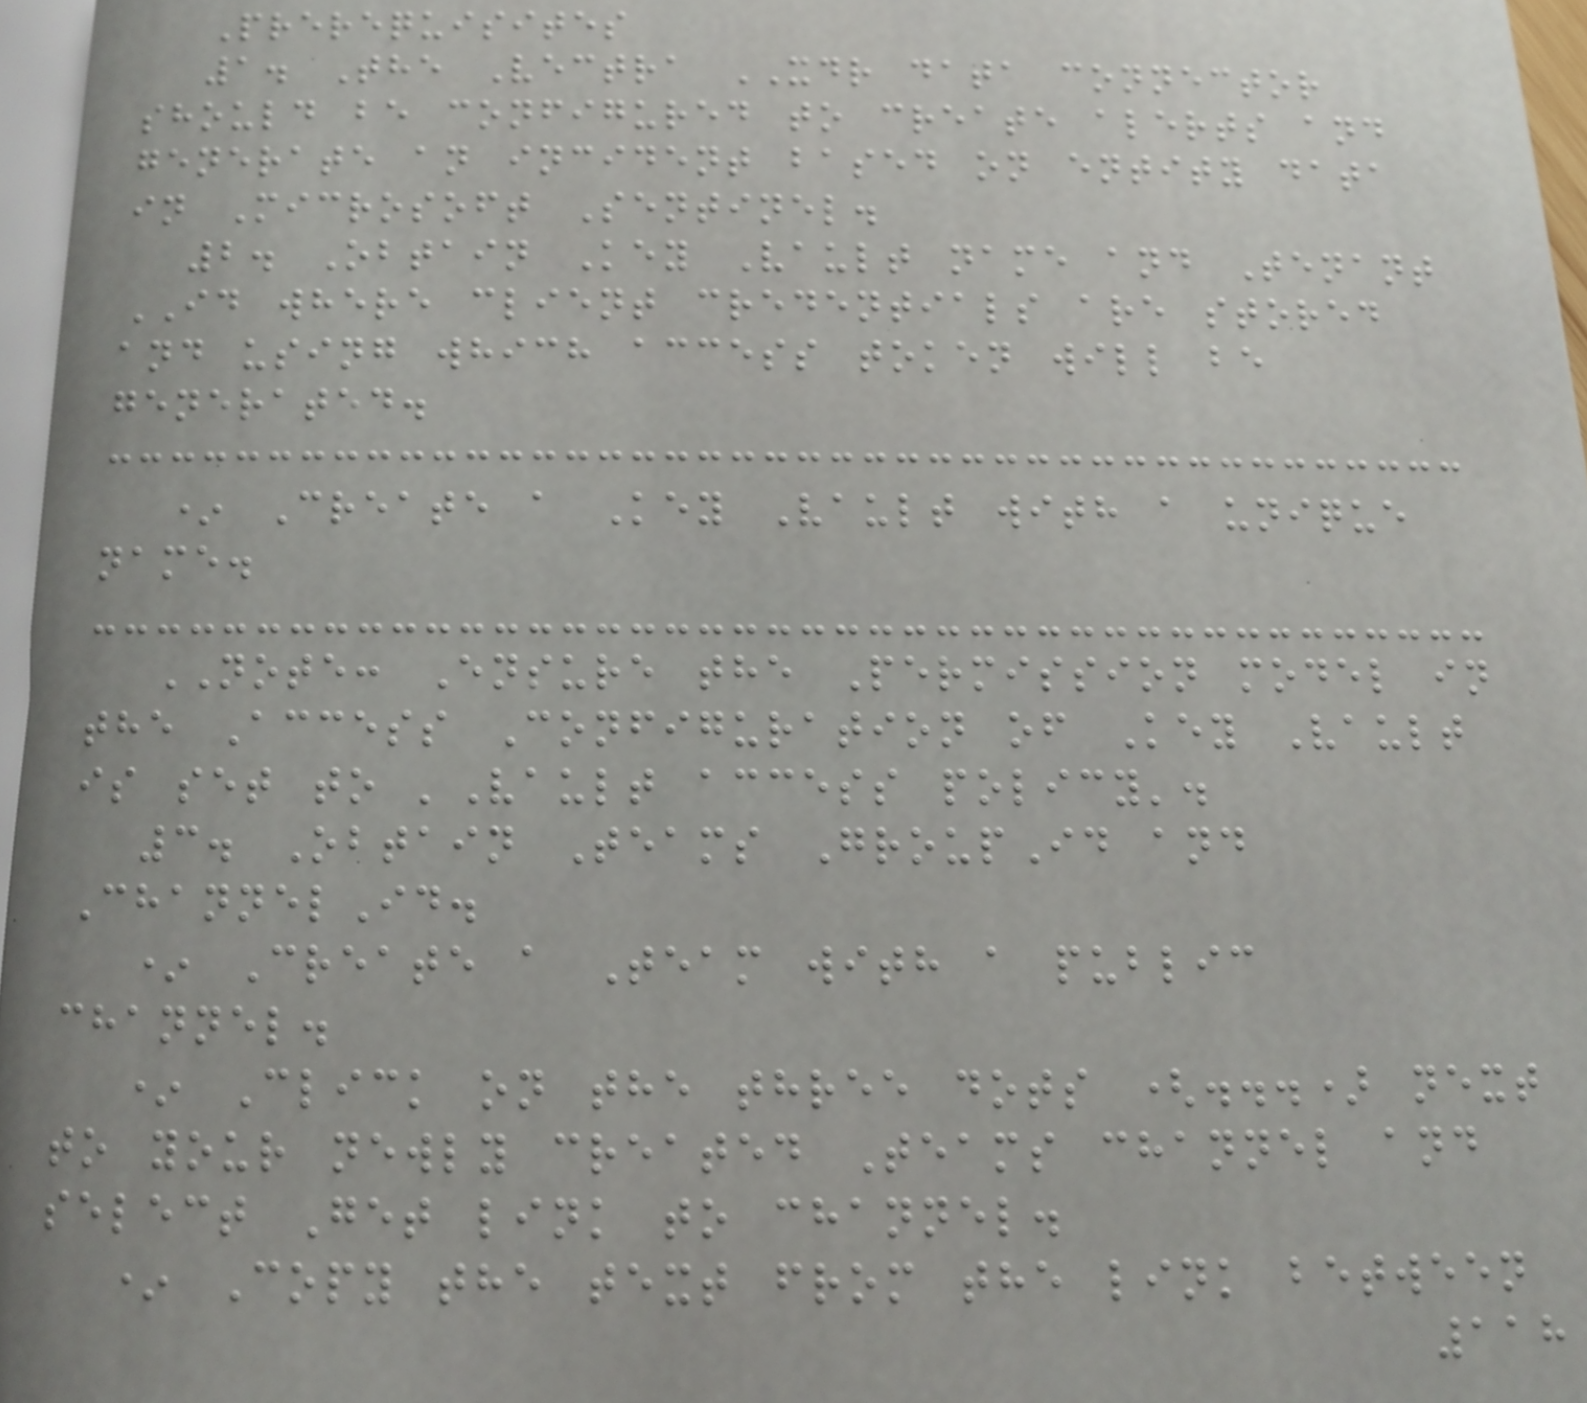Prerequisites
1. The Vectra XDR data connector
should be configured to create alerts and
generate an incident based on entity data
in Microsoft Sentinel.
2. Obtain Key Vault name and Tenant
ID where client credentials are stored
and using which access token will be
generated.
* Create a Key Vault with a unique
name.
NOTE: Ensure the Permission model in
the Access Configuration of Key Vault
is set to 'Vault access policy'.
3. Obtain Teams GroupId and
ChannelId.
* Create a Team with a public
channel.
* Click on the three dots (...) next
to your newly created Teams channel and
select Get link to channel.
* Copy the text from the link between
118
